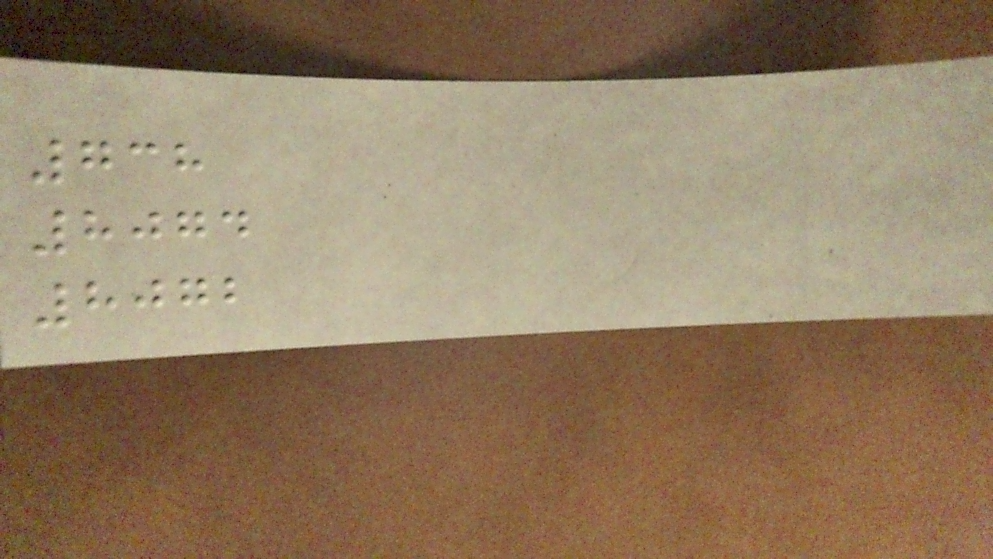738
8074
8072
